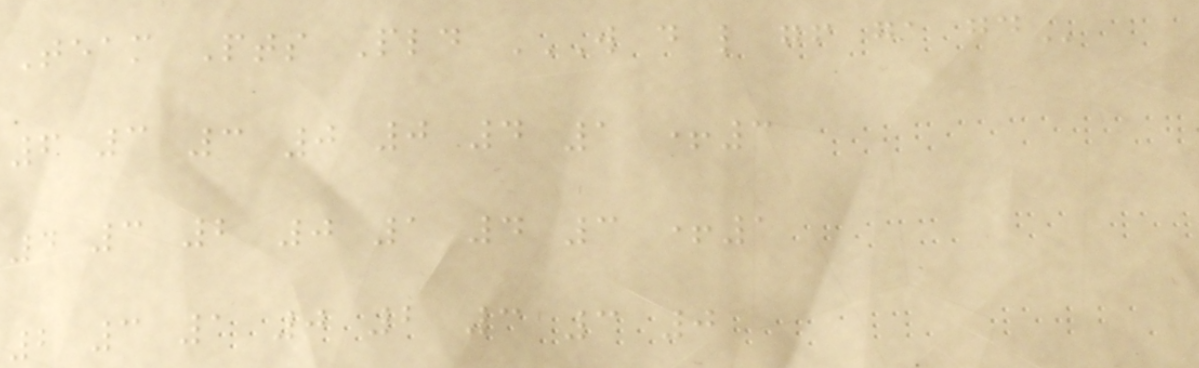Team Pts Pld W D L GF GA GD
6 3 3 0 0 4 1 +3
4 3 2 0 1 4 3 +1
2 3 1 0 2 3 3 0
